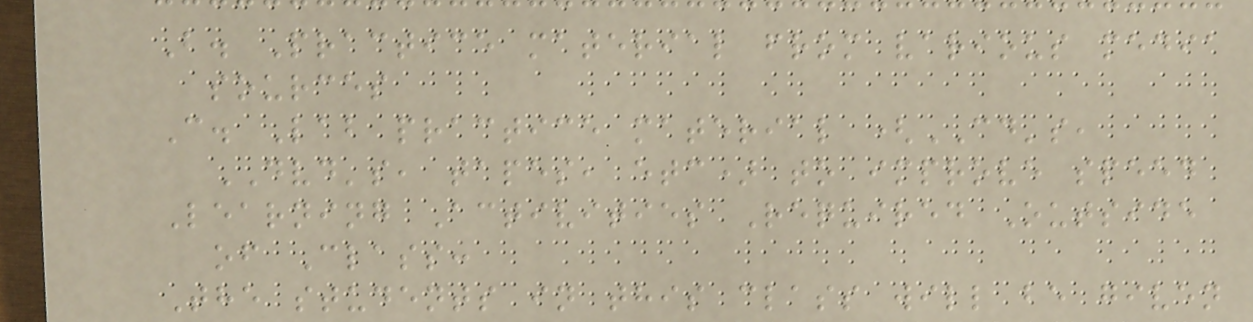B. Practice material from various media
sources
C. Lab practice material (CD's,
DVD's, tapes, etc) to improve speed
Learning Activities Required Outside
of Class:
The students in this class will be given
